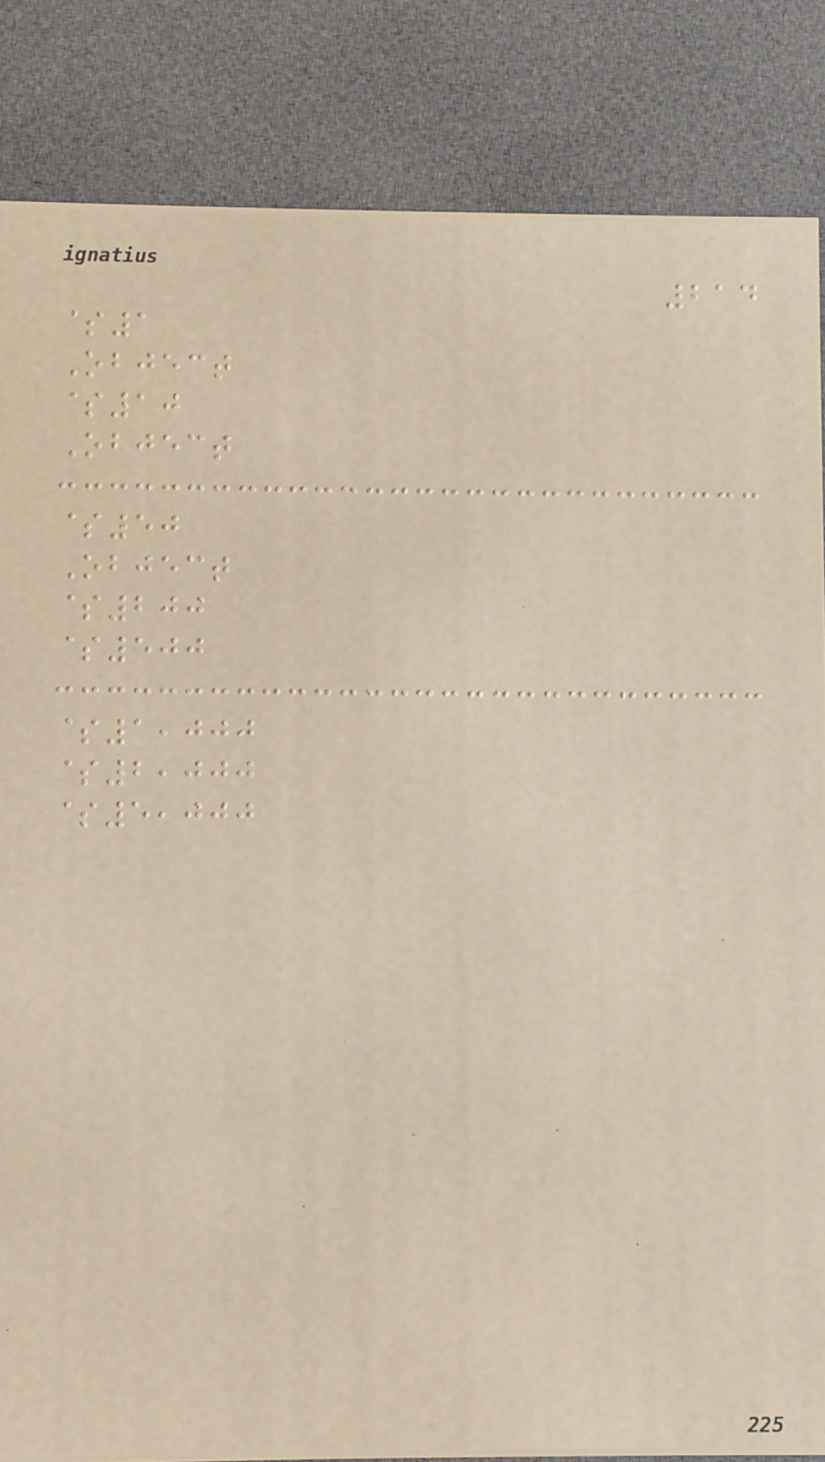214
$1
Object
$10
Object
$50
Object
$200
$500
$1,000
$2,000
$5,000
